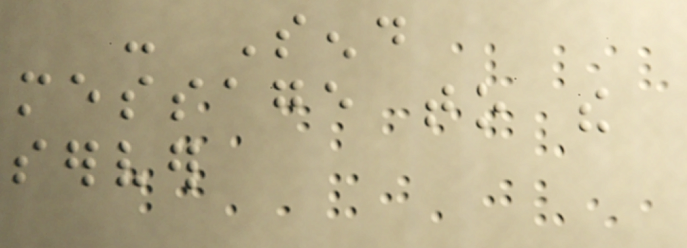- Send
message to the
server
